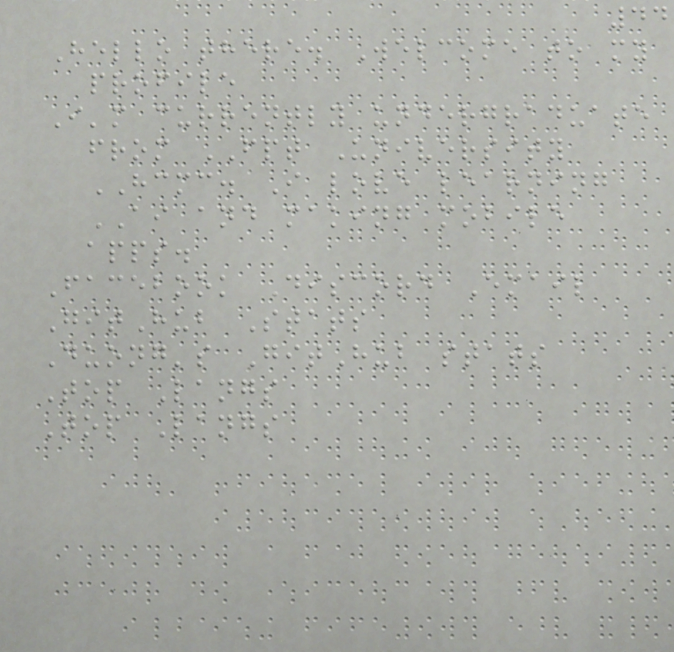44
Hello there. Welcome to my
profile
I'm currently undergraduate
from FPT University
HCMC. I love learning
AI and making mobile
apps.
Facebook Discord Email
GitHub Stats
Duong's GitHub stats
Top Langs
Top Langs
